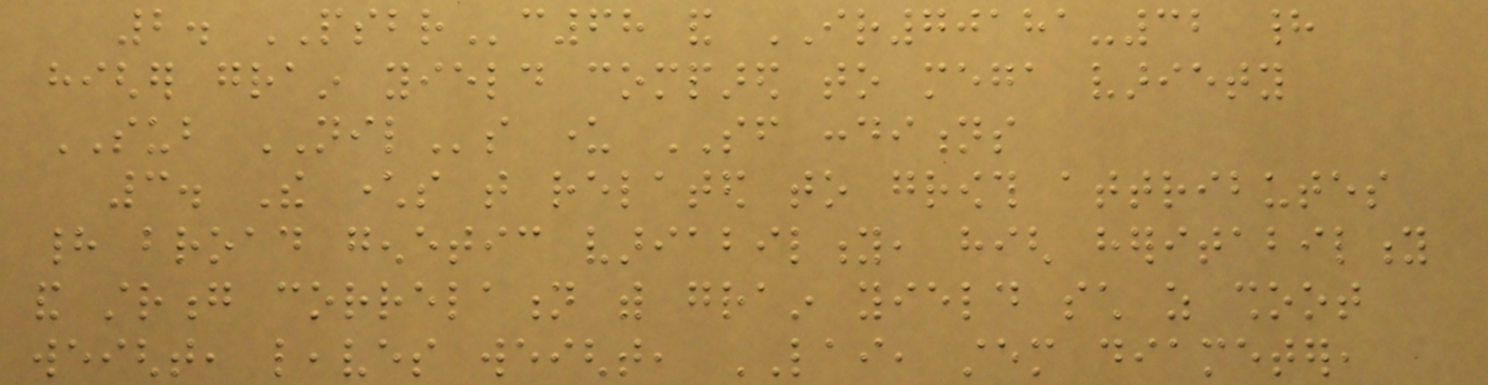2. PSBRc68 and IR70181-32 had
higher grain yield compared to mega variety
SUB NILs under SF conditions
3. The characters that related to growth attributes
had broad genetic variability, high heritability
and strong correlation with grain yield such as shoot
weight, leaves weight, LAI, stem diameter,
